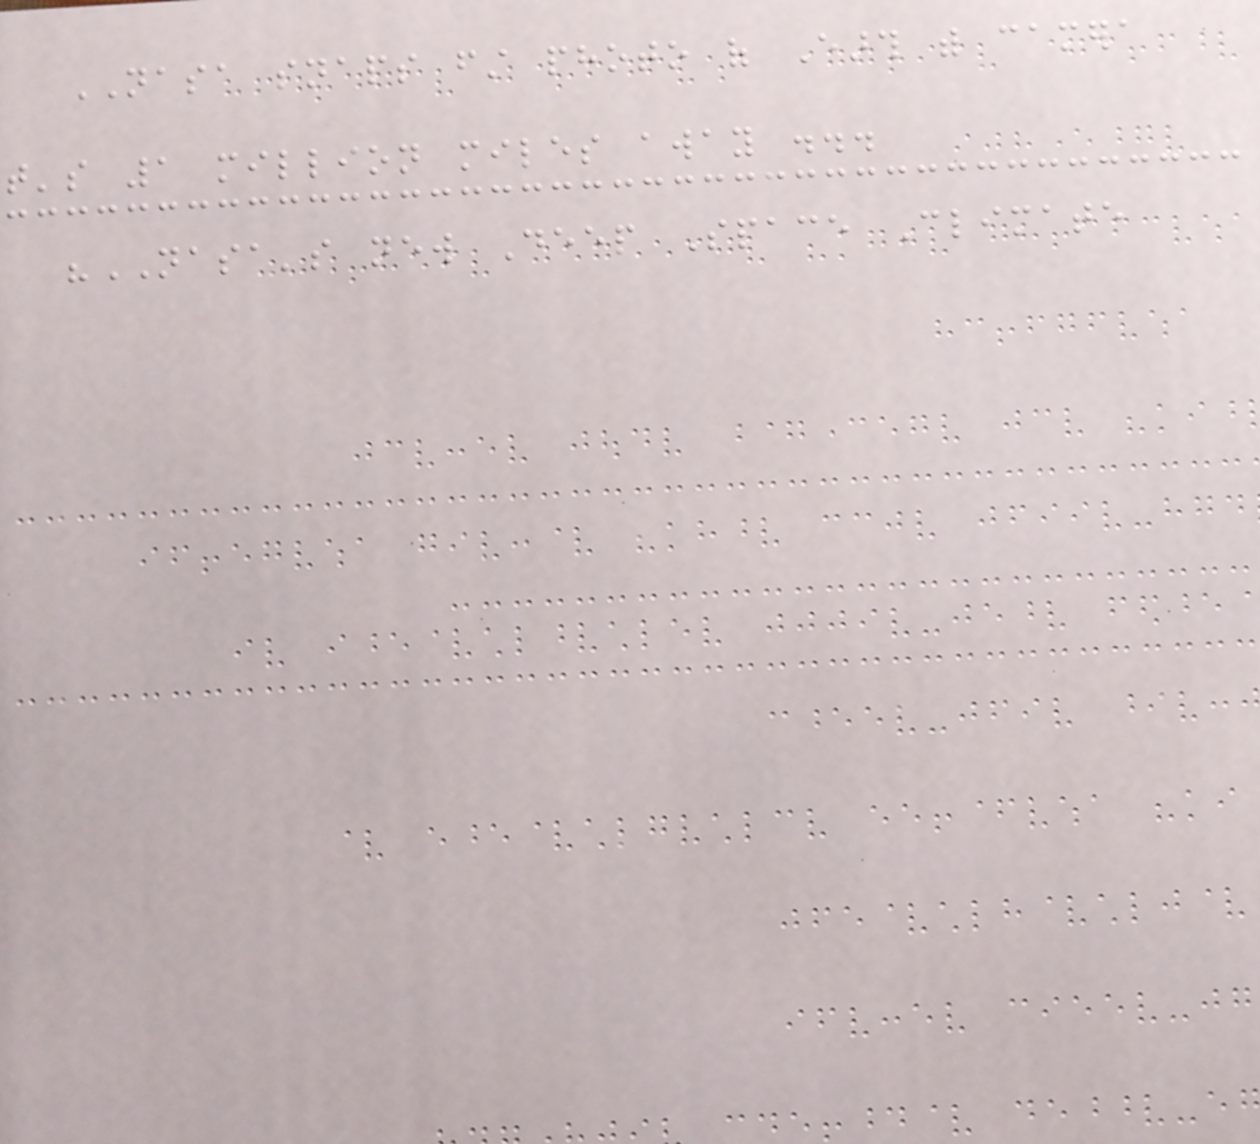NASA snaps first photo of Earth with camera
that's 1 million miles away ...
"NASA's new Deep Space Climate
